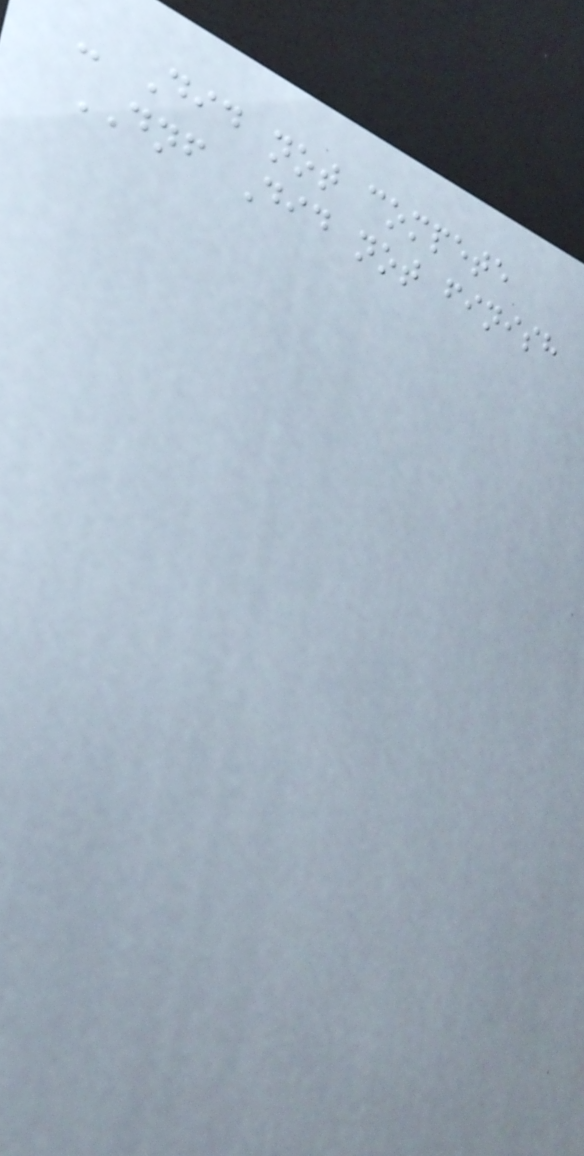- Did not compete
DNF Did not finish
